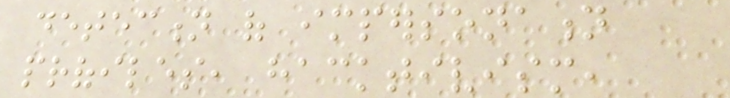detection of impersonation
profiles, hacktivism,
